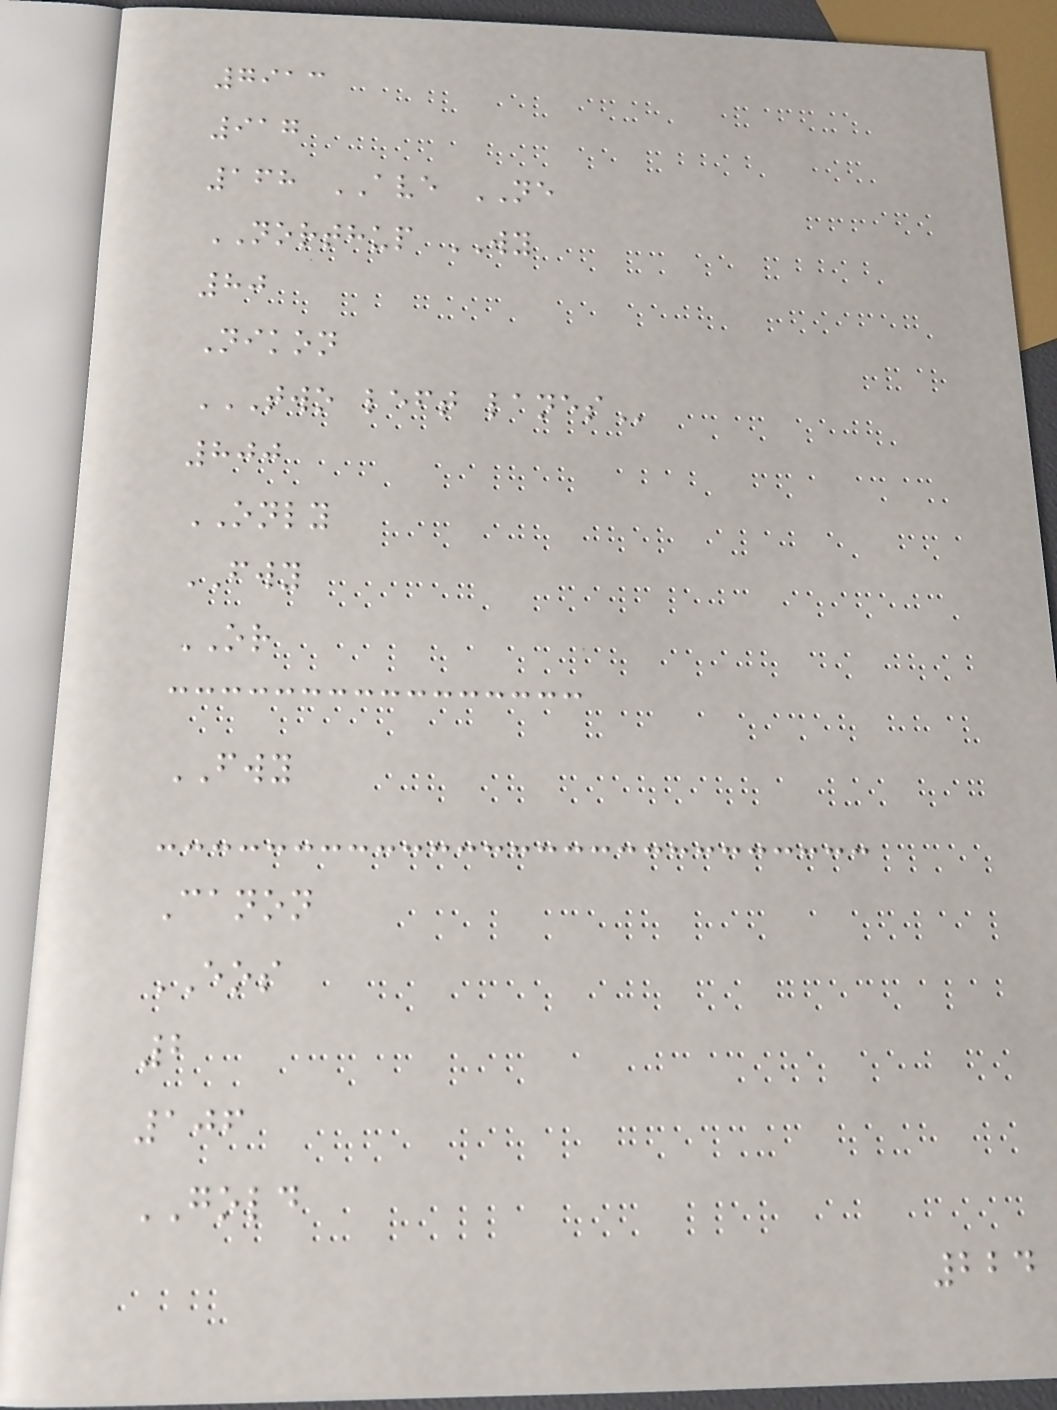7913
917
168 AVE NE
NORTHUP WY
80
Nikon
TWO LEFT LANES
800
ONLY
FWY
OR
FWY
Canon
EOS
2
106
GOLD
224
